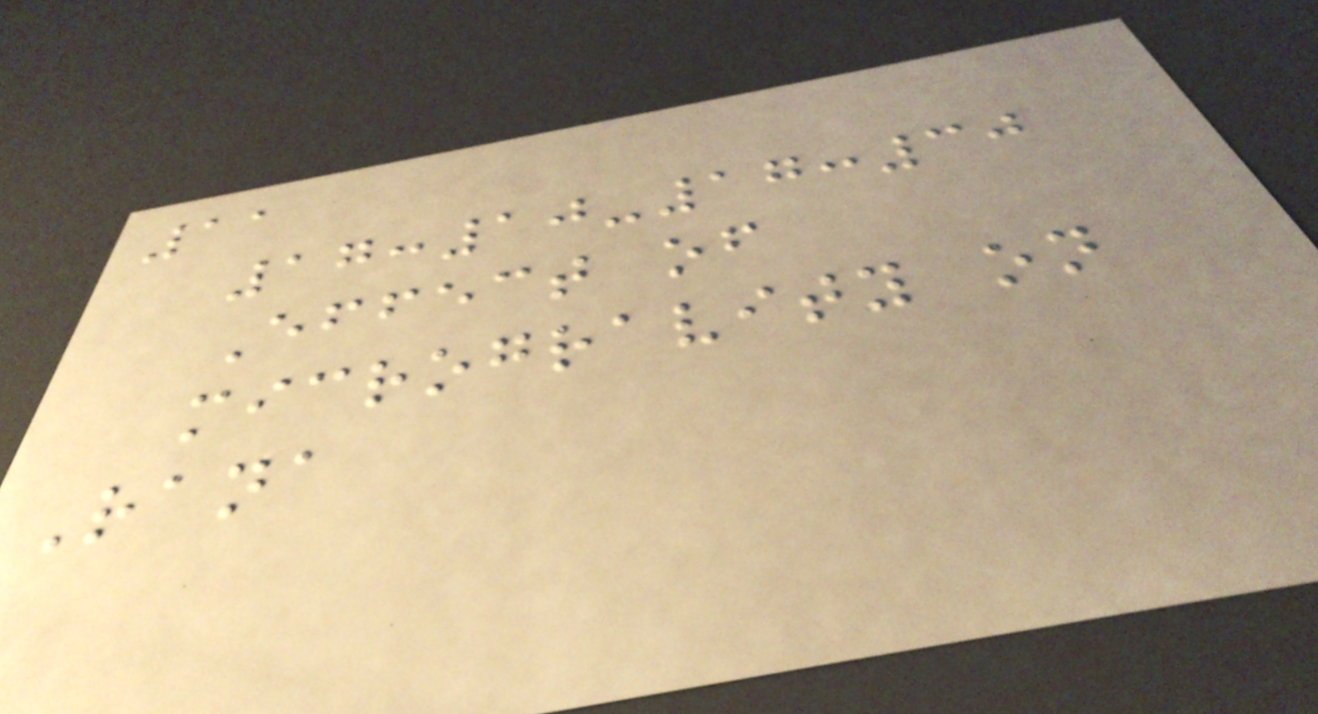11
17:10-17:30
Effect of
microgravity on
Rana
